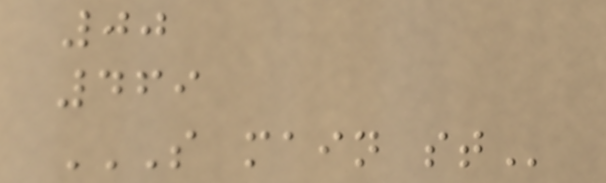00
469
S MAIN ST
